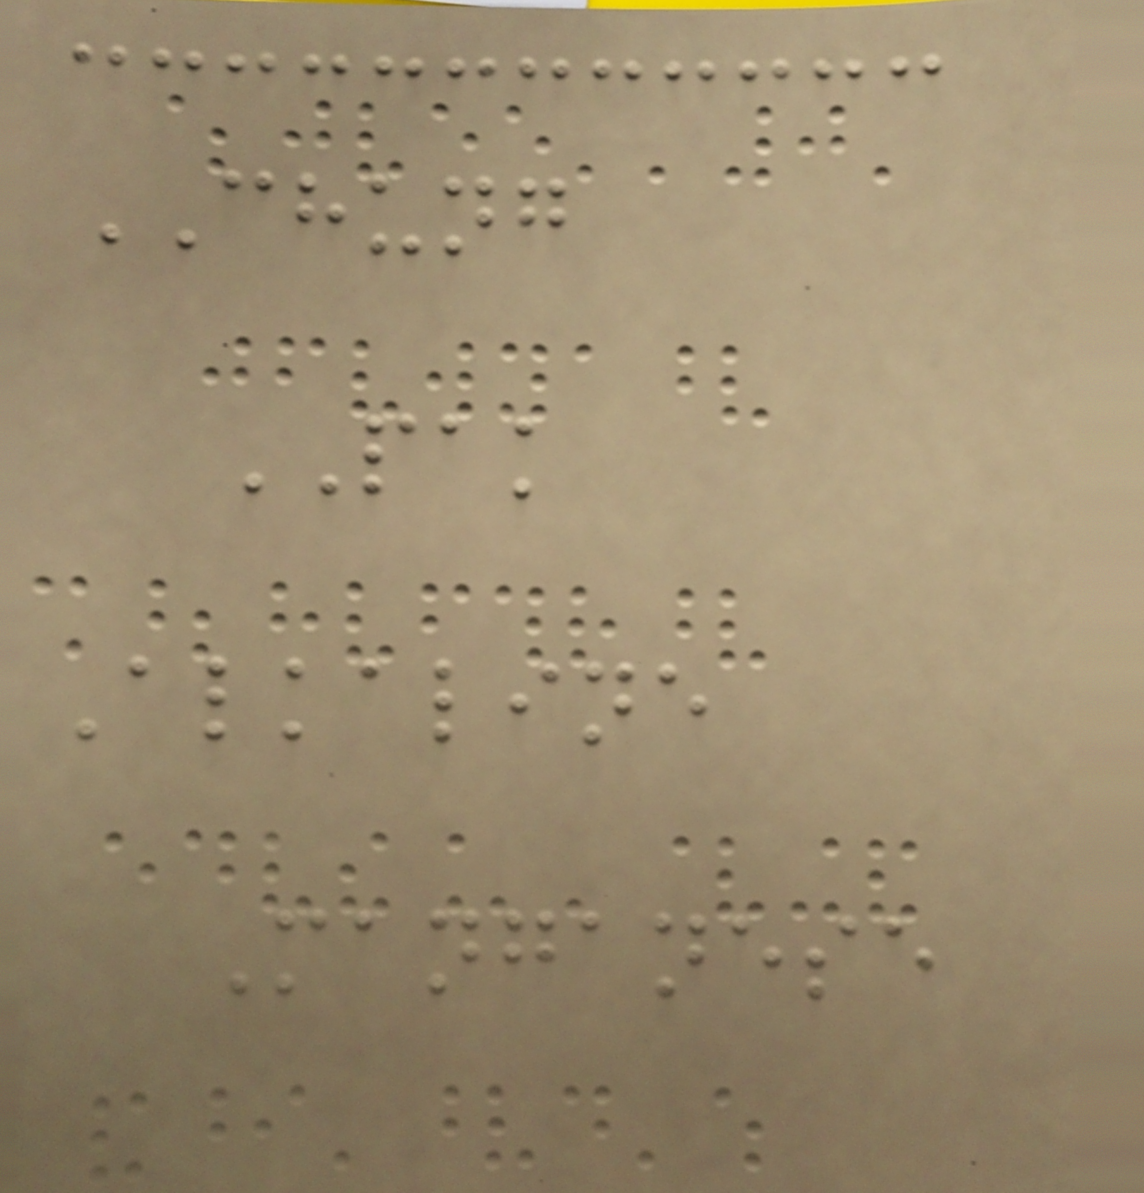CHUNG
PAK
Alkaline
Manganese
